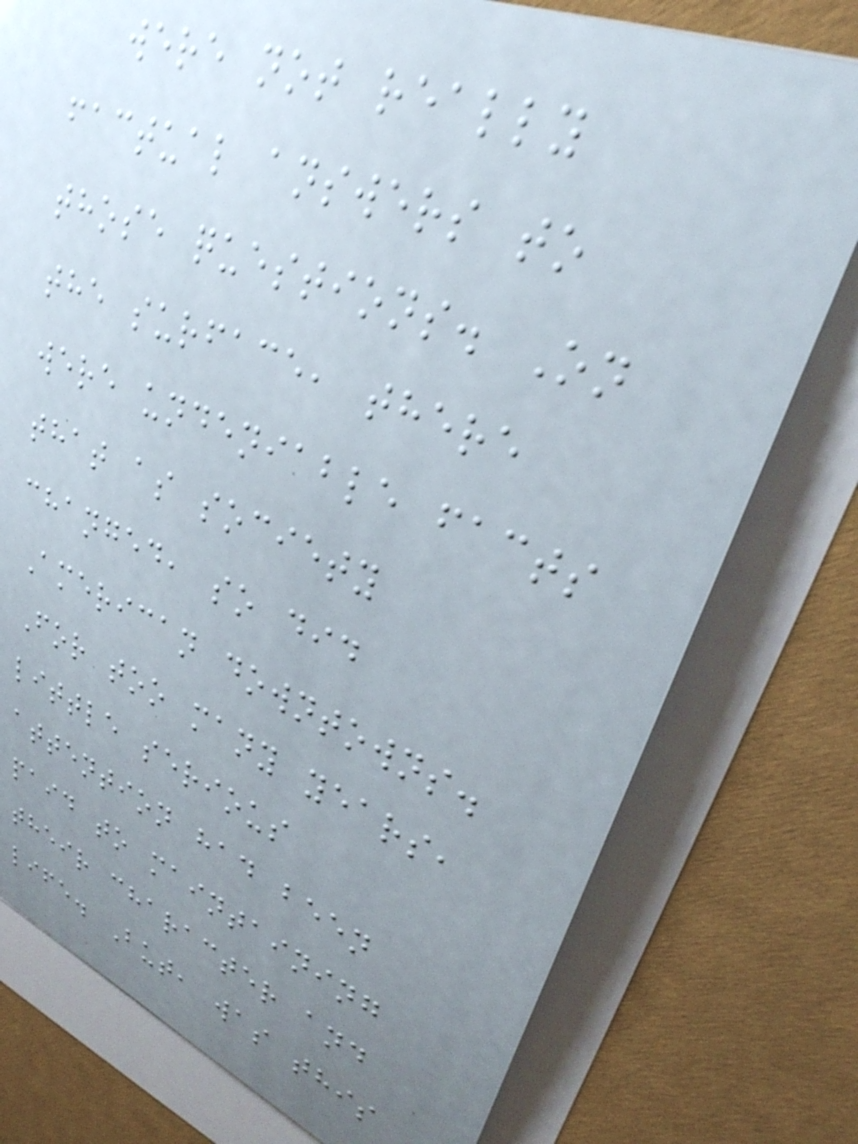were not really
factual answers to
those questions. On
the surface, there
were undeniable facts
that as society
changed, so did
American downtowns.
For too many years,
little serious
attention had been
paid to maintaining
their character and
life. But, was this
